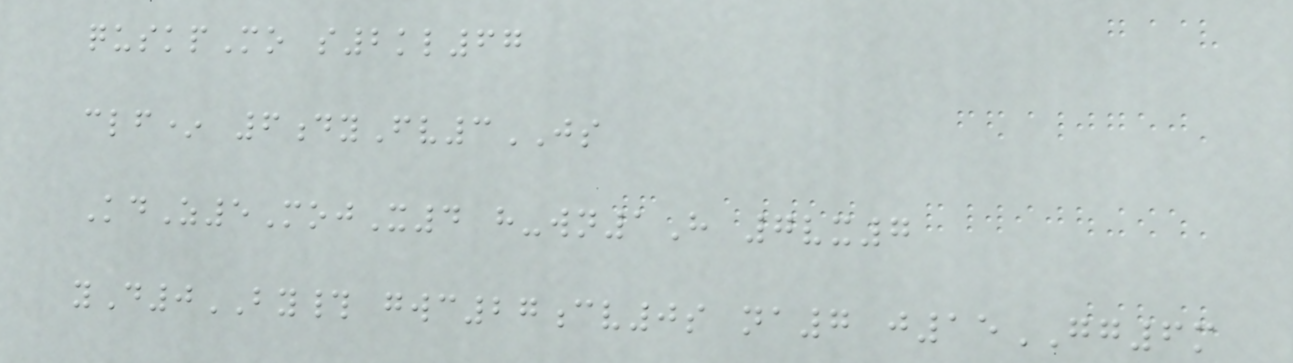quskpMo s2kl67
clf* 6dyFv3JS
KdZ5MojX4 h-wn1H 7vx7
yD0BY# gwc27cv0s na7 j15GG6m
